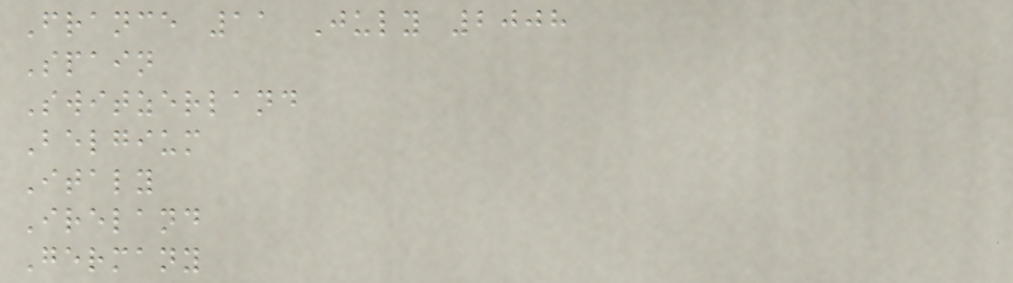France 11 July 2008
Spain
Switzerland
Belgium
Italy
Ireland
Germany
